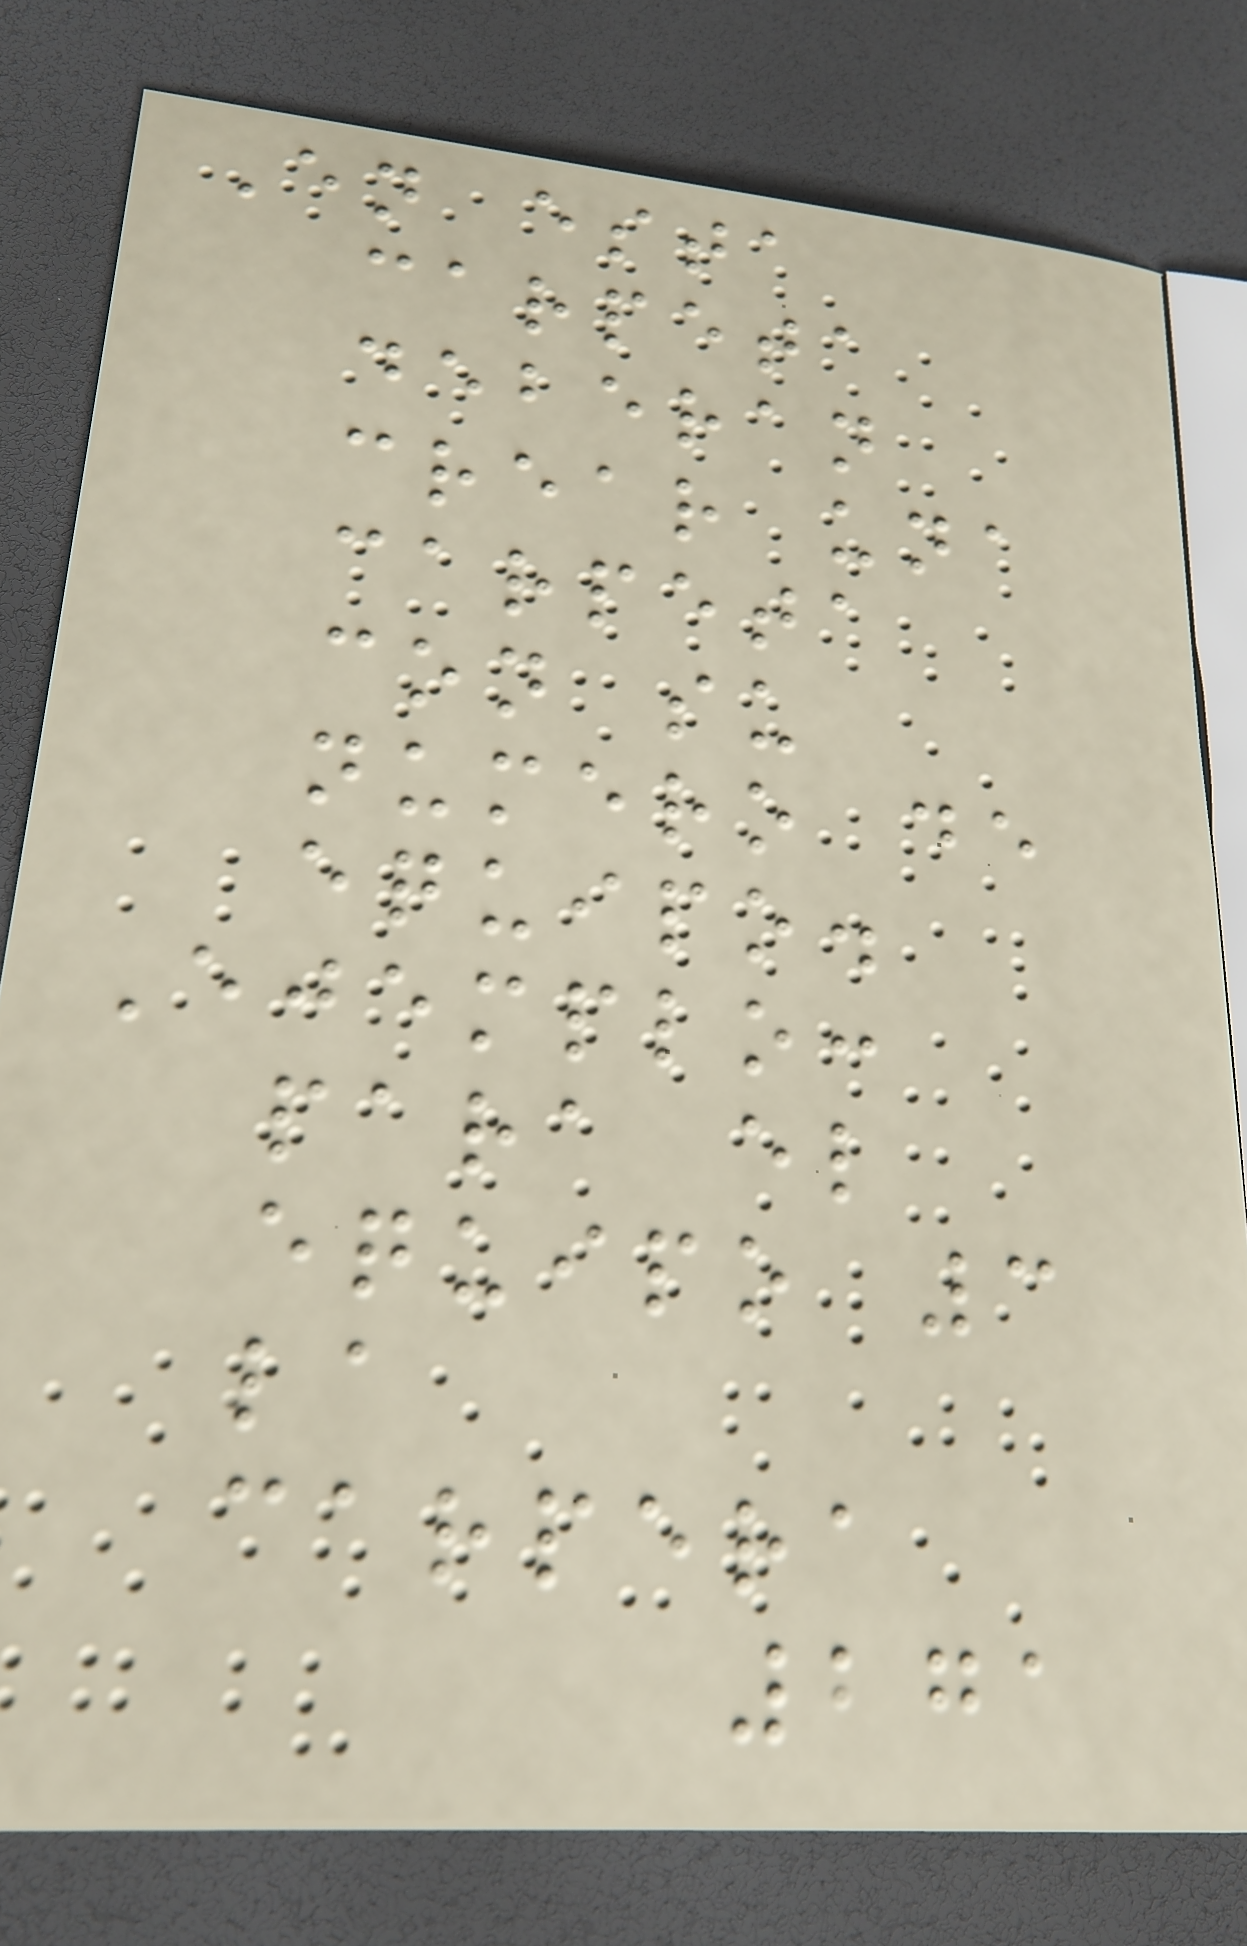En esta
carpeta
deberan
crear una
carpeta
con su
numero de
equipo.
Ejemplo:
para el
equipo 3
la
carpera
271
